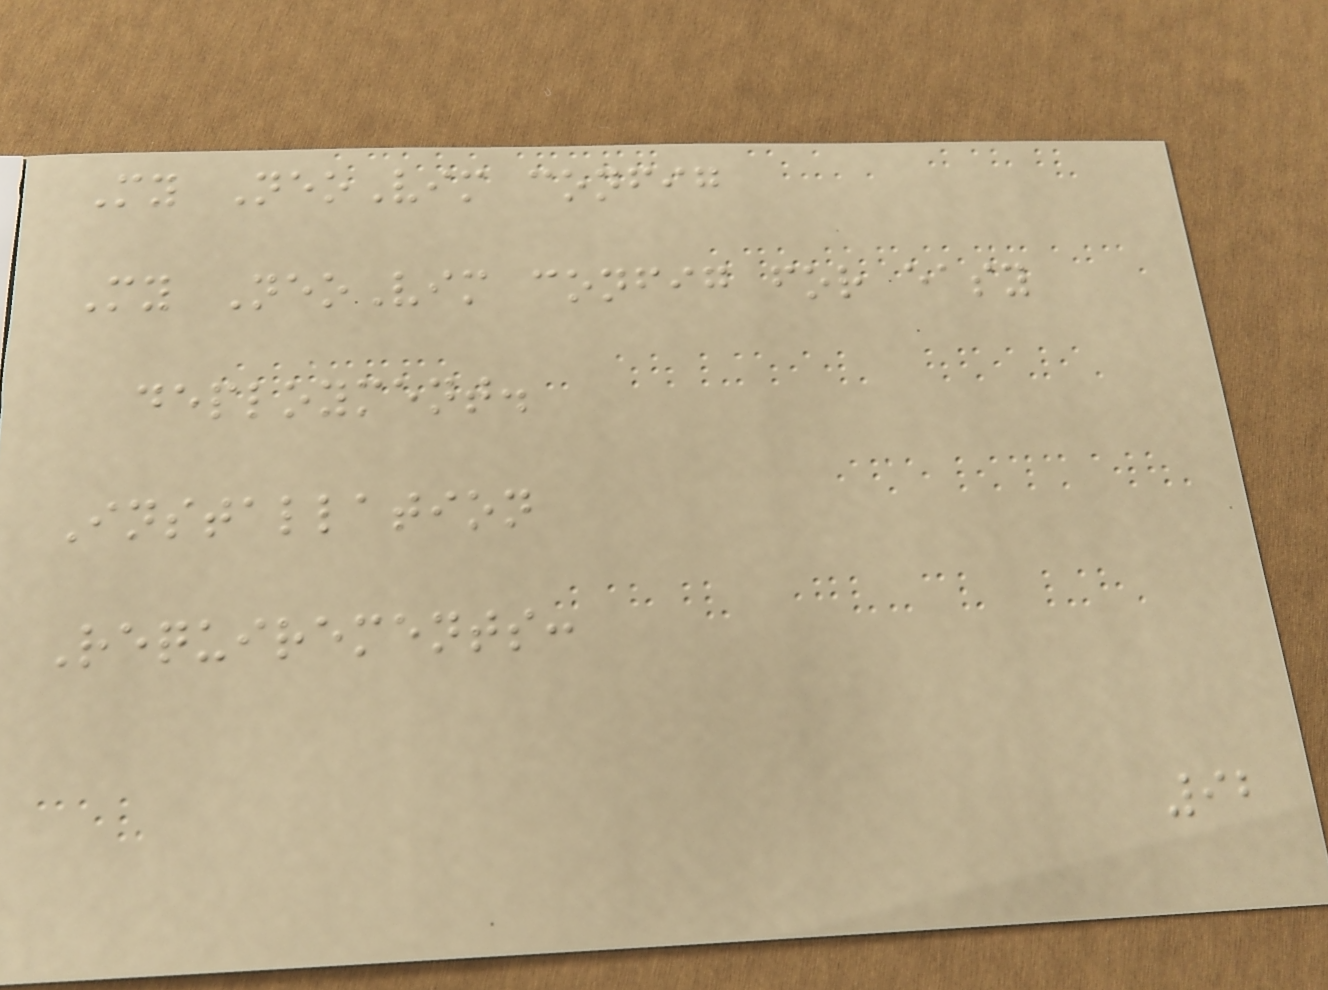My NeoVim config
My NeoVim config for easy
deployment.
Installation
Requirements:
92
